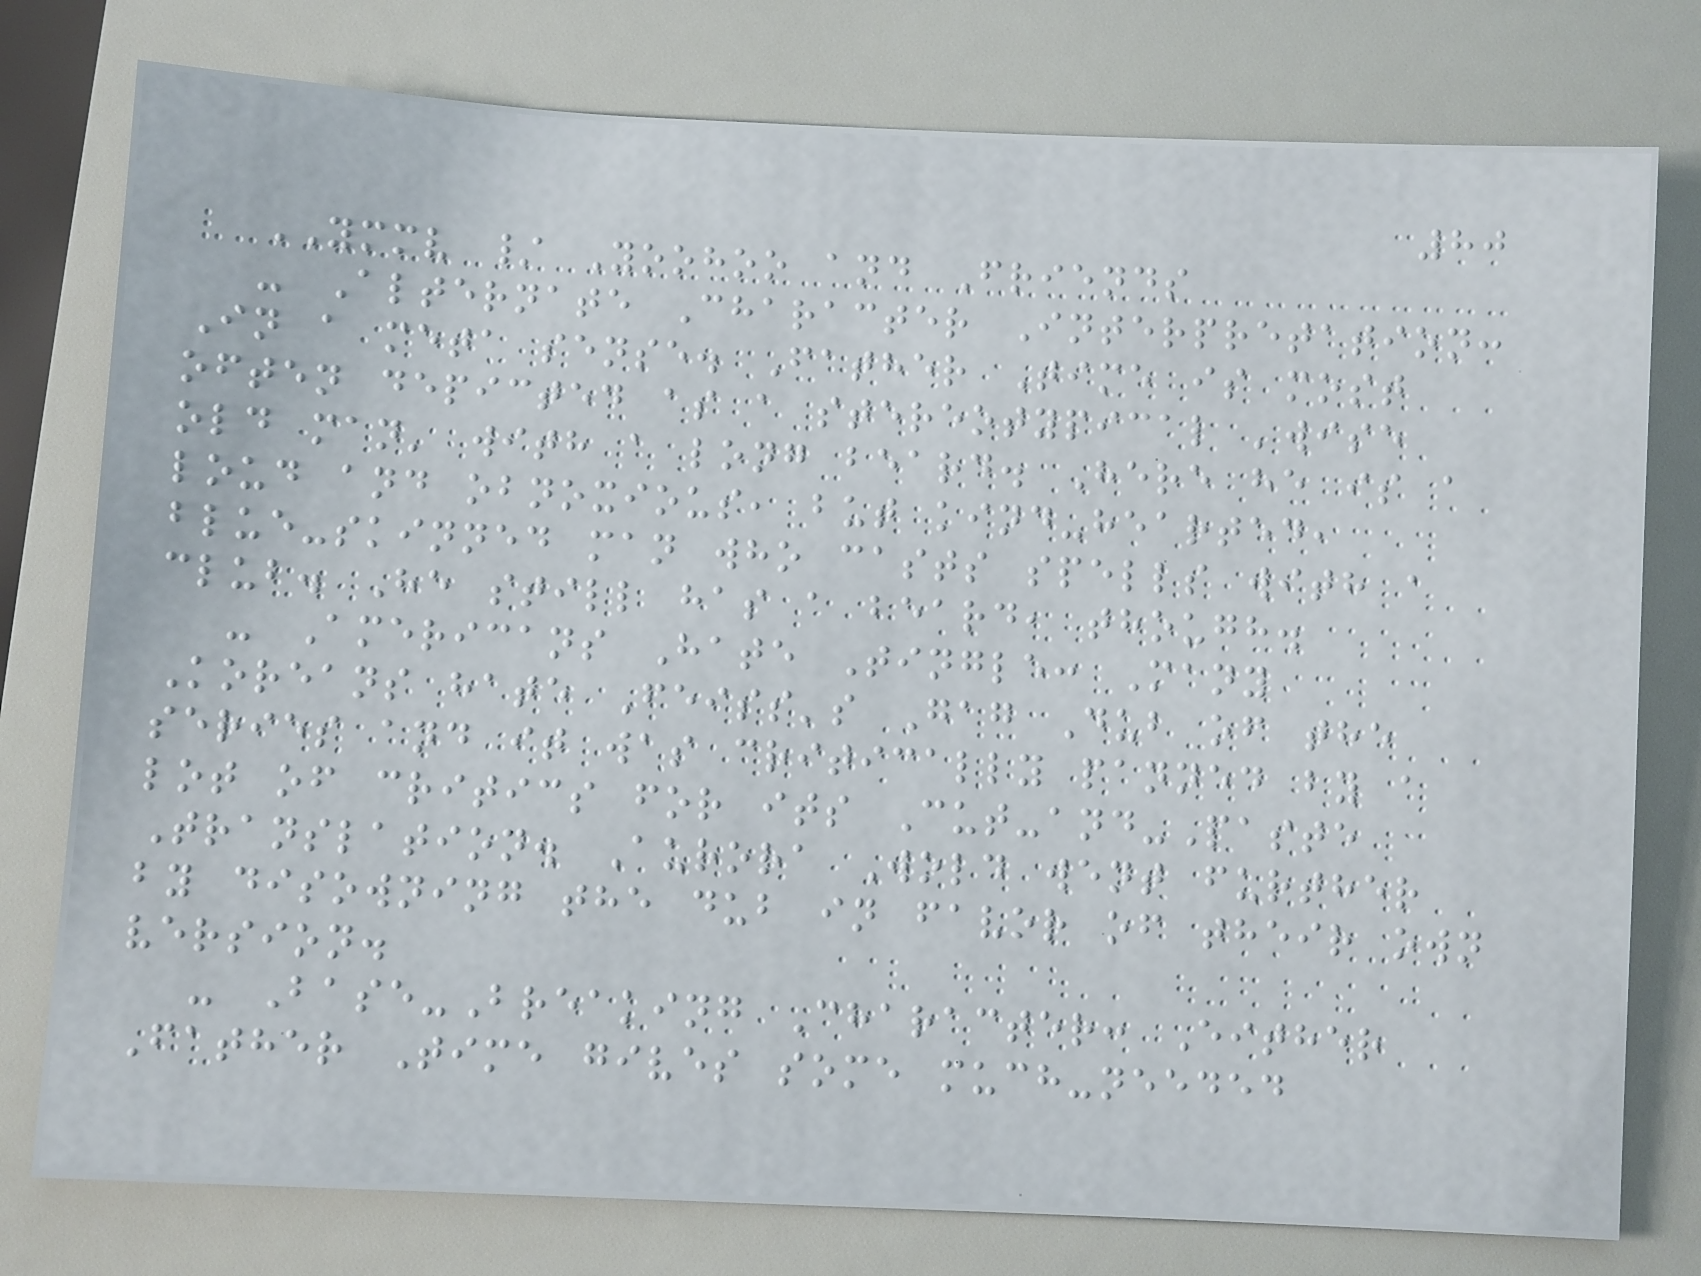80
YMMV / Yoohoo and Friends
- Alternate Character Interpretation:
In a meta sense. Father Time is most
often depicted as a stereotypical 'wise
old man' with a long beard. Here he is a
loud and obnoxious, but kind-hearted,
blue-skinned man who casts spells with a
club. He still has a beard, though.
- Americans Hate Tingle: Many
Koreans hate Feiss's Gag Dub of the
series and it was critically panned by a
lot of critics for its Cut-and-Paste
Translation. Aurora Wold went further
by disowning the dub in favor of their own
version.
- Base-Breaking Character: Either
Father Time gives some much-needed
